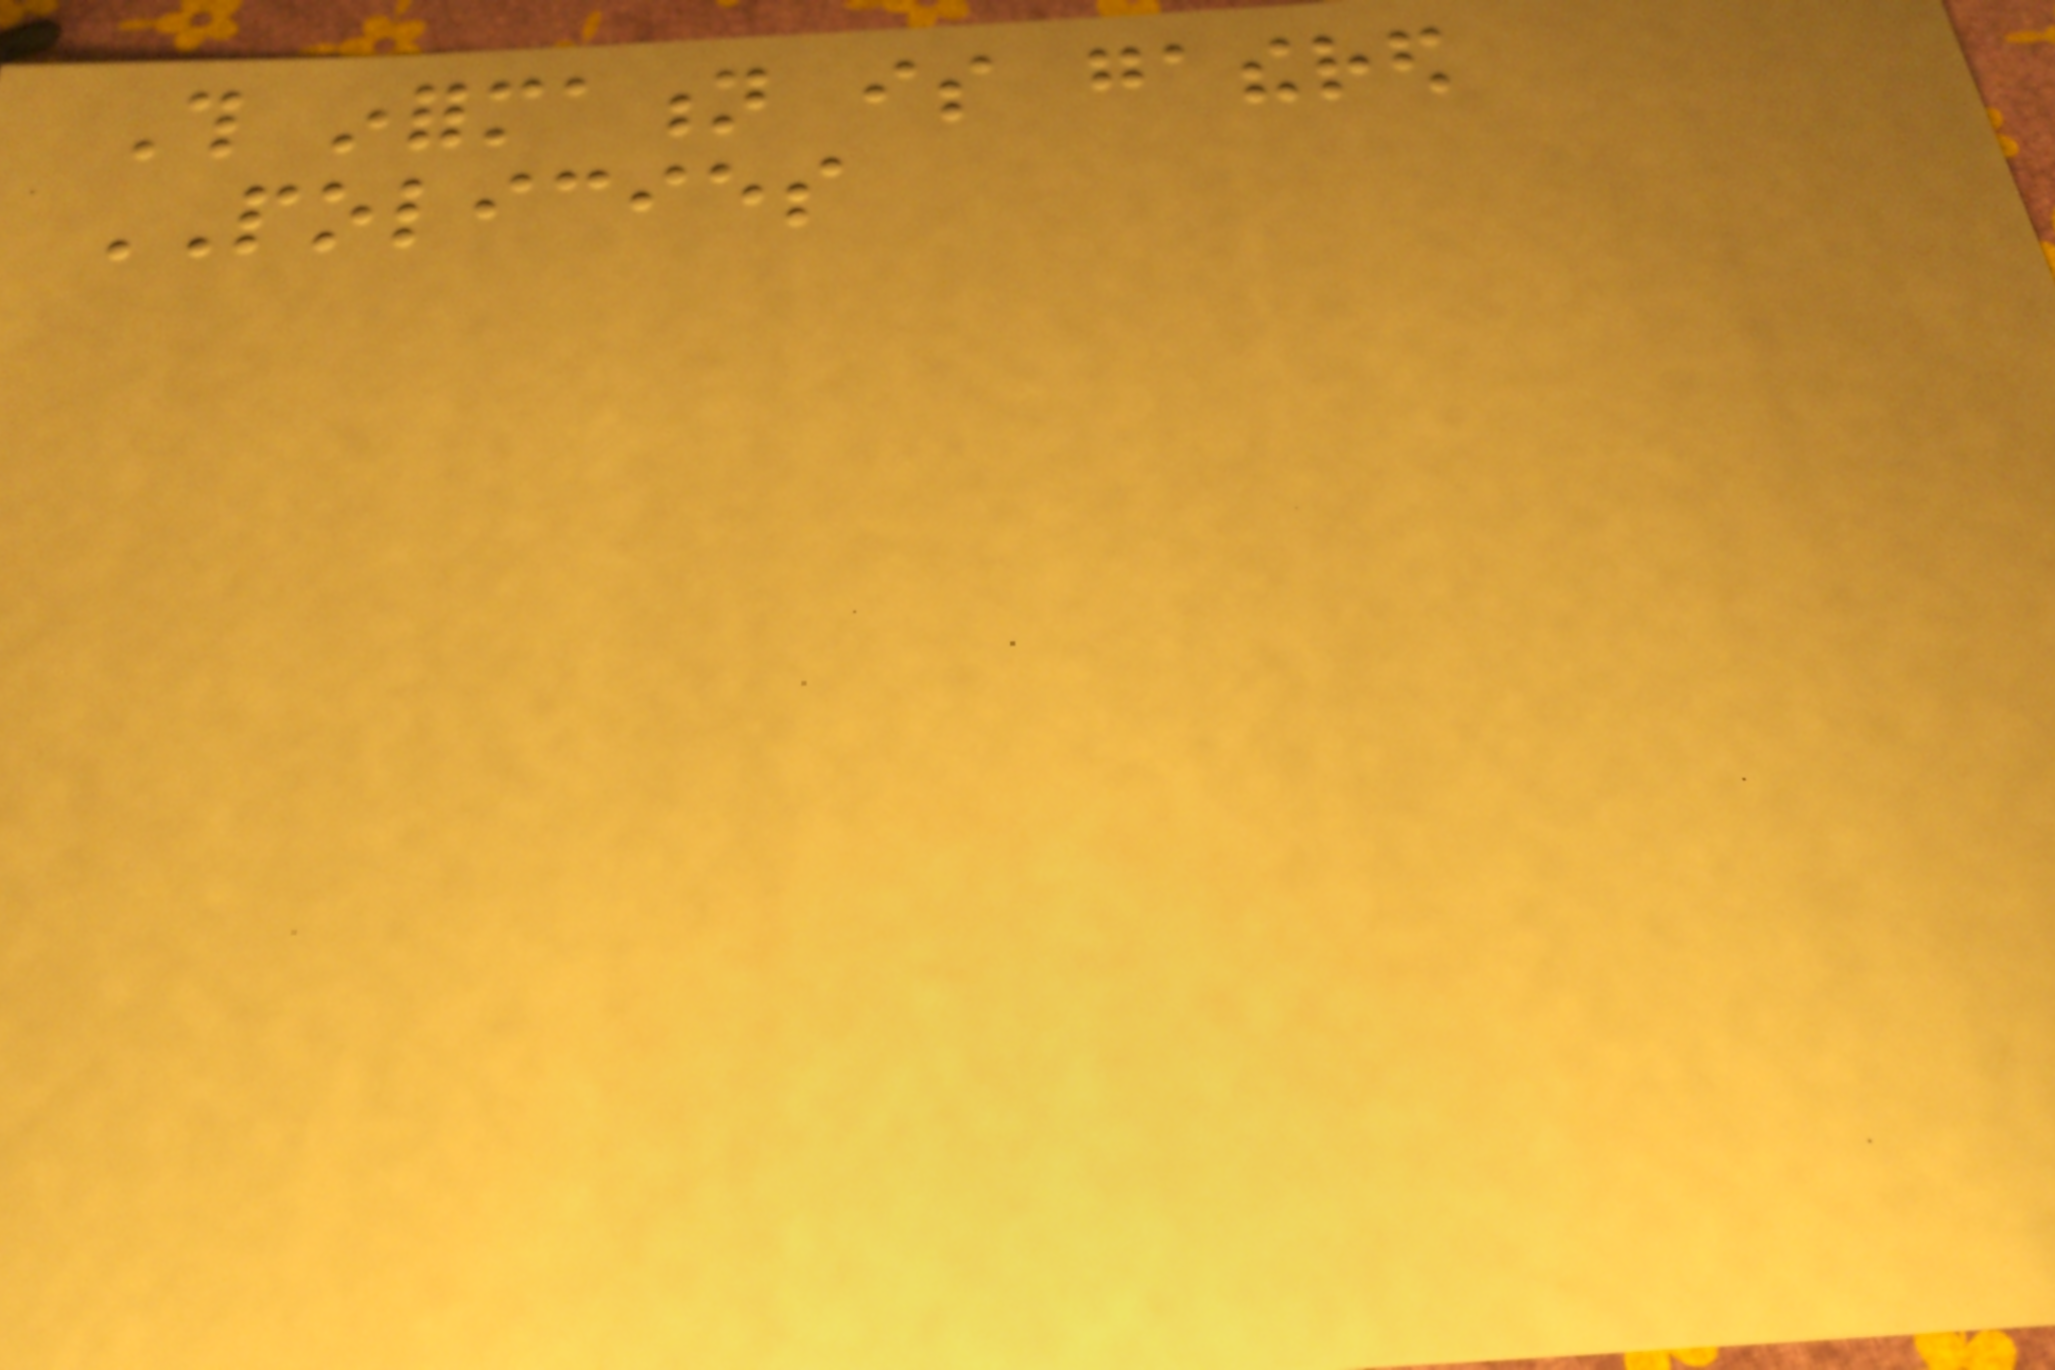This information is gathered
POLICIES
